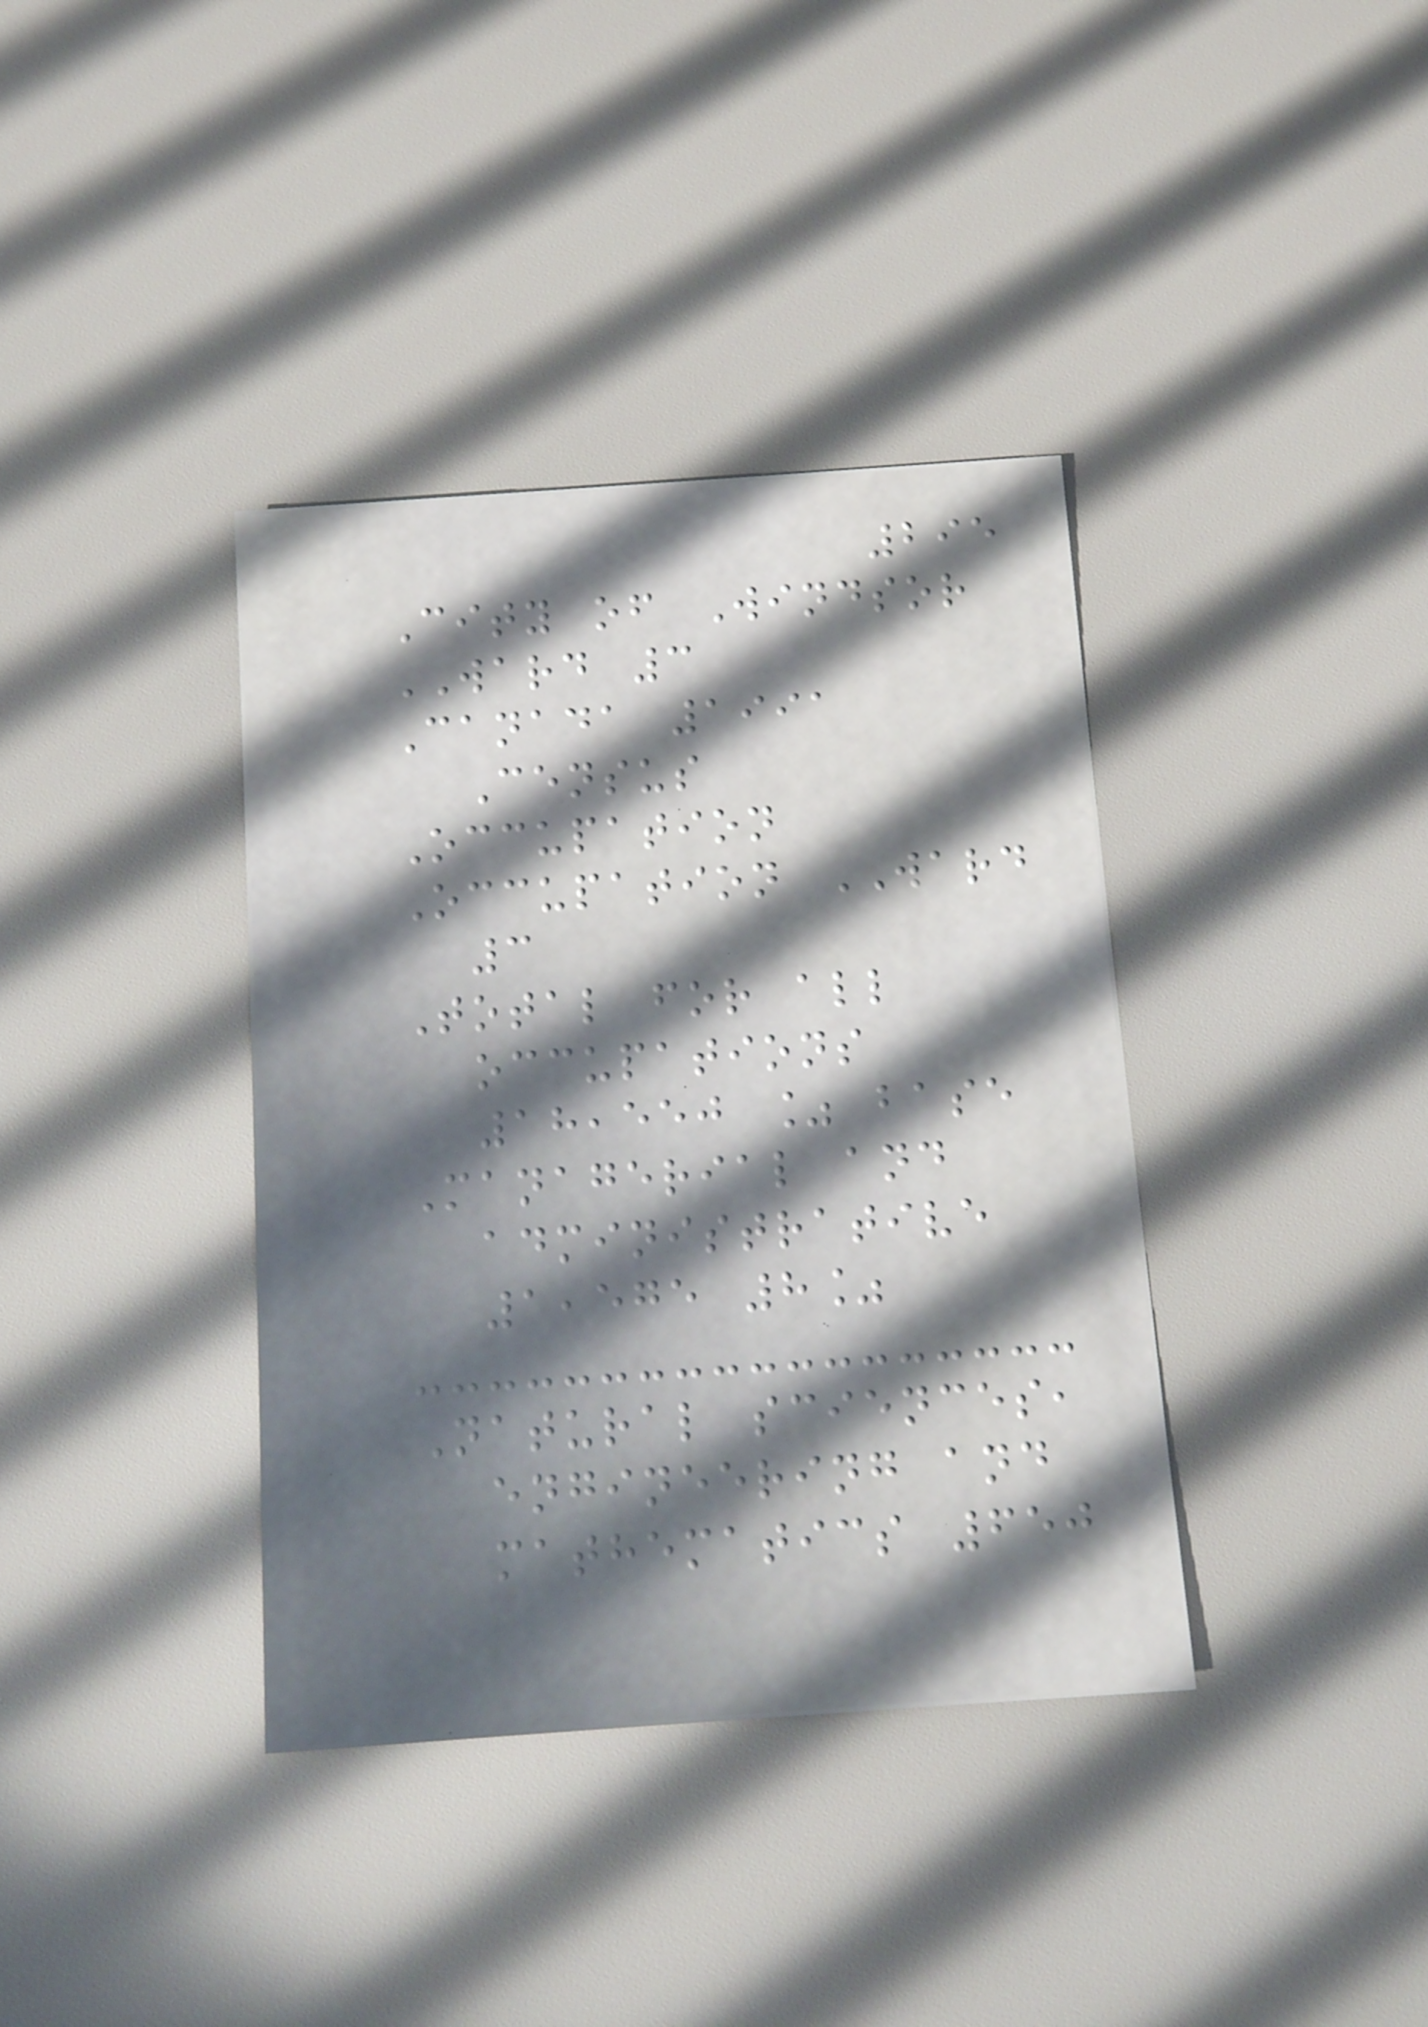295
City of Windsor
WARD 3
Canada 1991
Census
Occupation
Occupation WARD
3
Total for all
occupations
18,550 % base
Managerial and
administrative
1,575 8%
Natural sciences,
engineering and
mathematics 650
